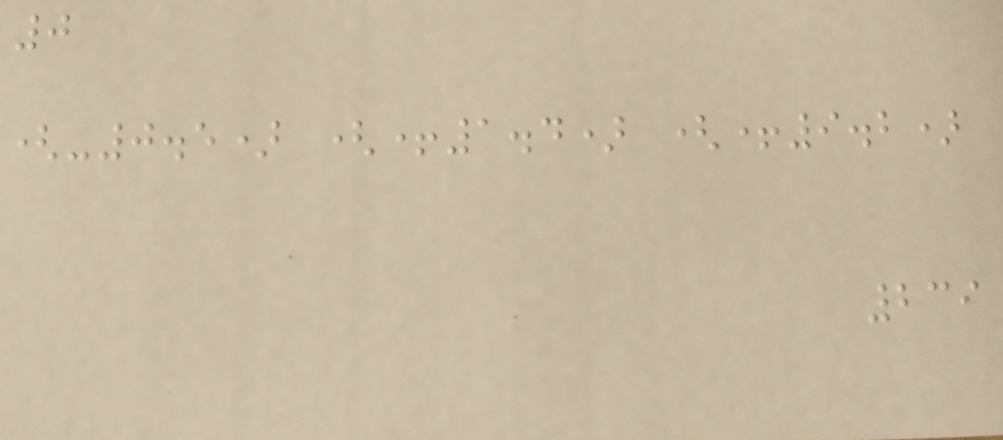0
(-0.5) (+1.4) (+9.2)
239
